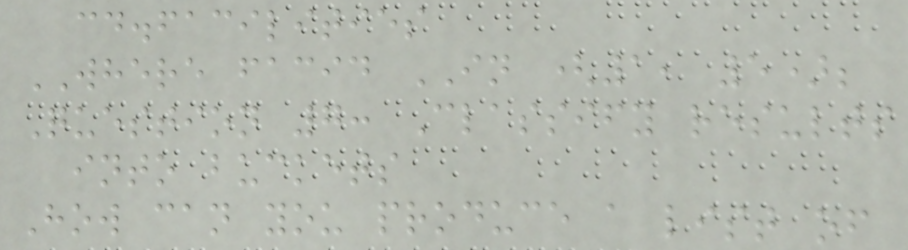cd.facilities
WHERE facid IN (1, 5);
Question 7: Classify results
into buckets
How can you produce a list of
